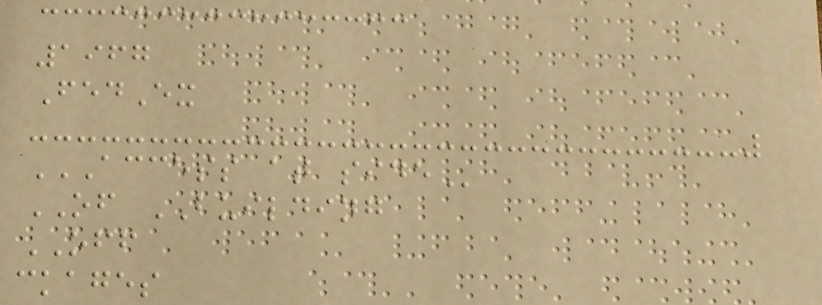1967
FedEx
ACCESS AT SIDE
OF BUILDING
OFF
ckages
